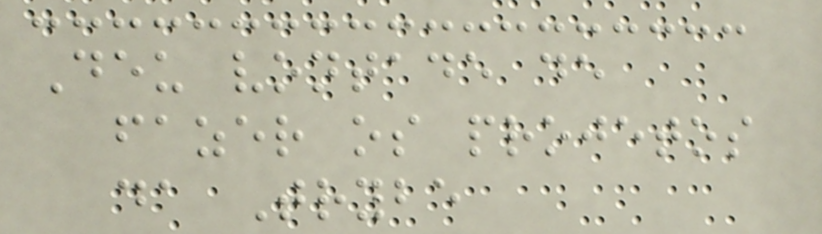Deu vontade de
fazer os projetos
da Trybe
